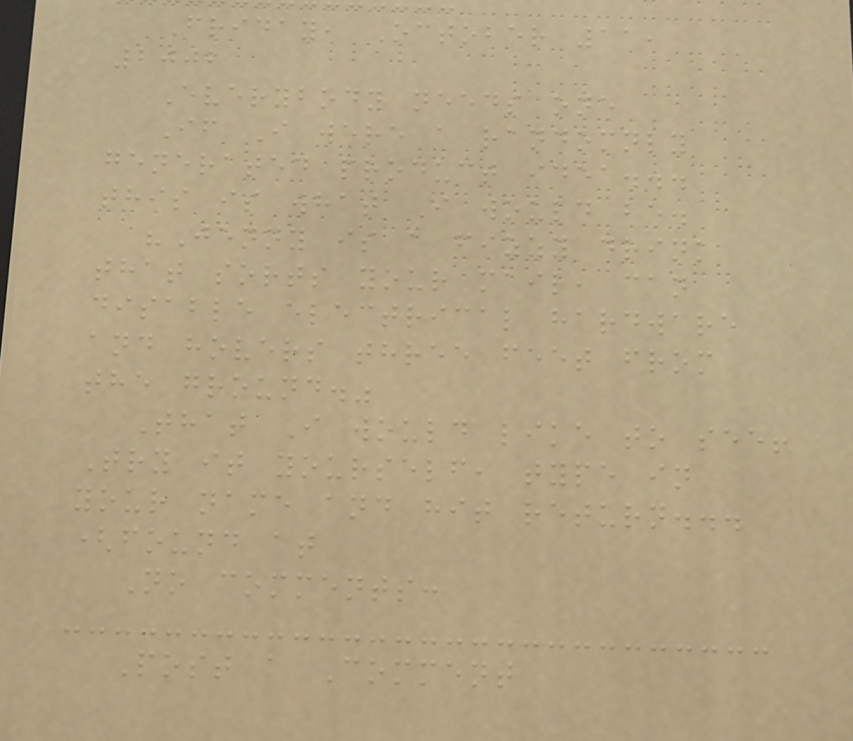Friday, October 11,
2002
Everybody needs one
If I were a randomnly
generated product idea...
this is what I would be.
"Jenny is a fizzy drink
that sorts your mail, can
disable electrical hardware
and hovers three feet from
the ground."
That I would like to see!
Try it yourself, type in
your name and hit return...
(found at
No comments:
Post a Comment
